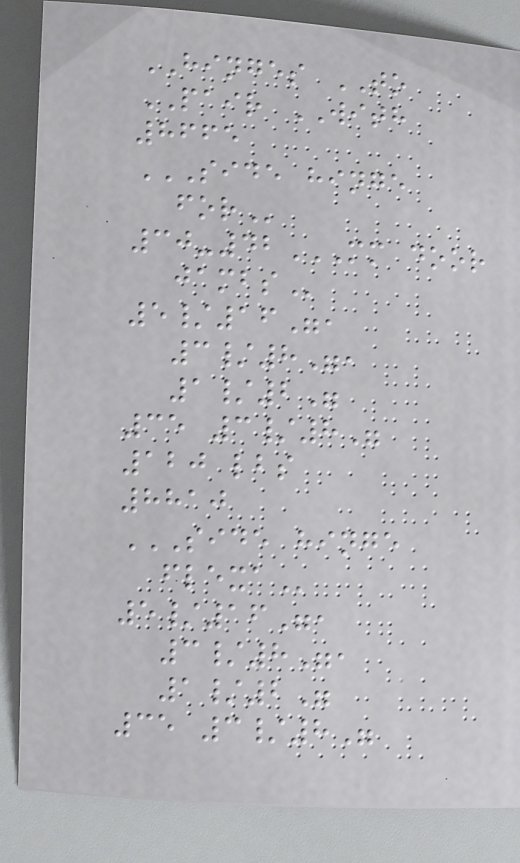HINGES TO
PAIR WITH
8665
SIDE HINGE
FOR
30-42MM DOOR
JAMBS
5/16",
3/8",
1/2"
35 3/8"
120 lbs
8810
SIDE HINGE
FLEXA
5/16",
3/8",
1/2"
35 3/8"
